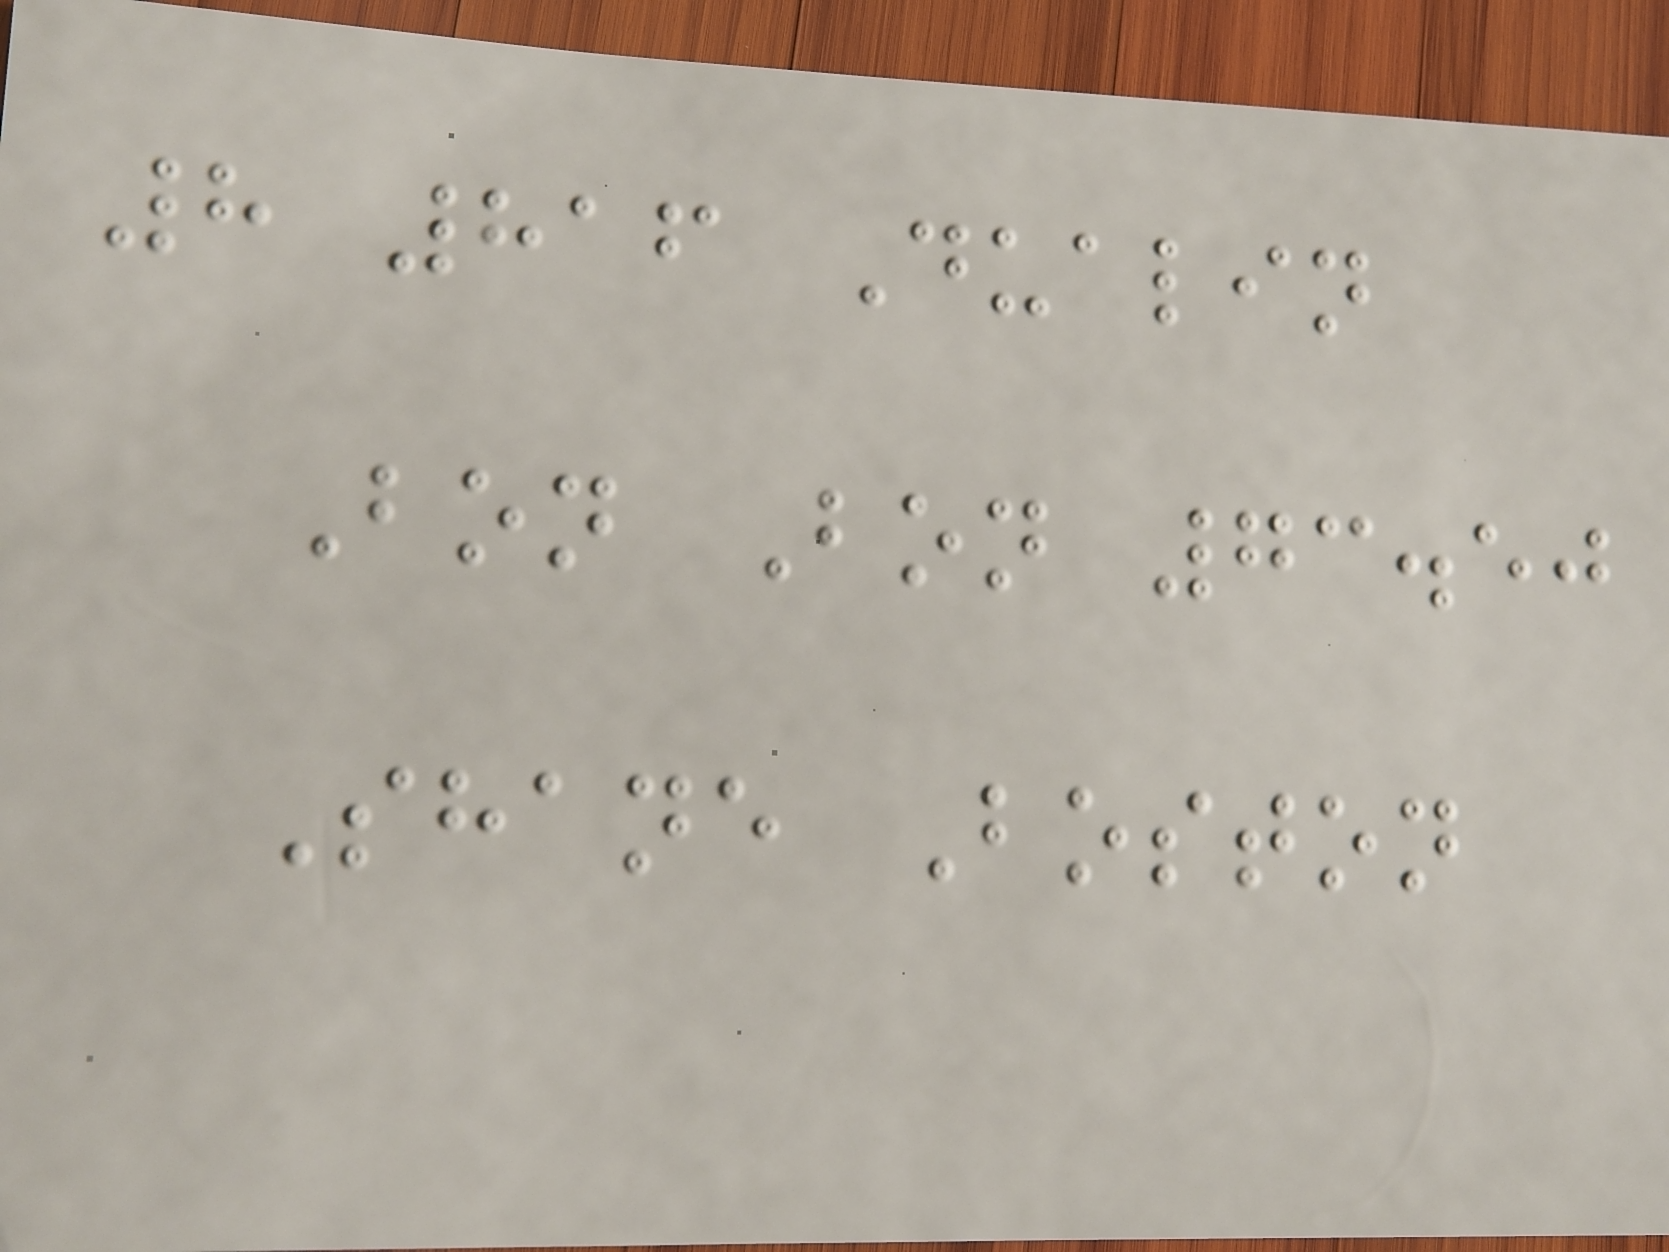8 816 Dualin
Bon Bon 73.50
Shane Boston
